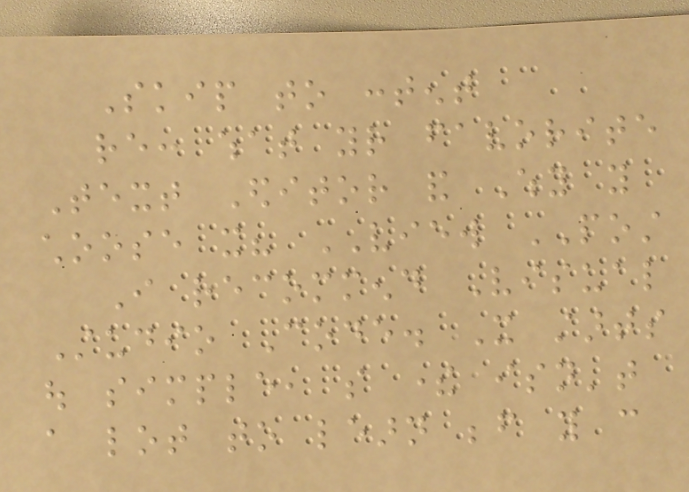Skip to content
re: what your favorite
Text Editor and Why you
choose it? VIEW POST
I recommend Visual
Studio Code. It starts
out simple, so there isn't
a lot to learn before you can
